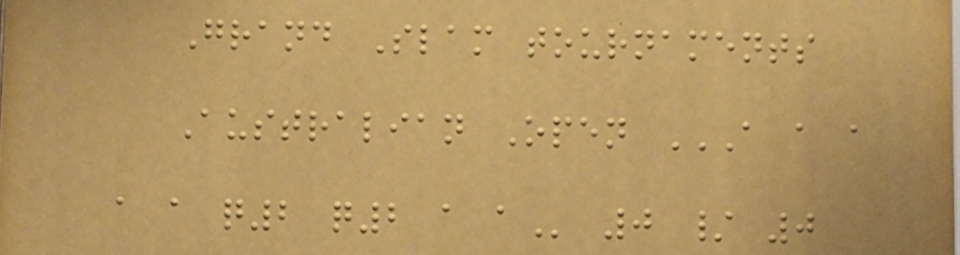Grand Slam tournaments
Australian Open A A A
A A Q2 Q2 A A 0 / 0
